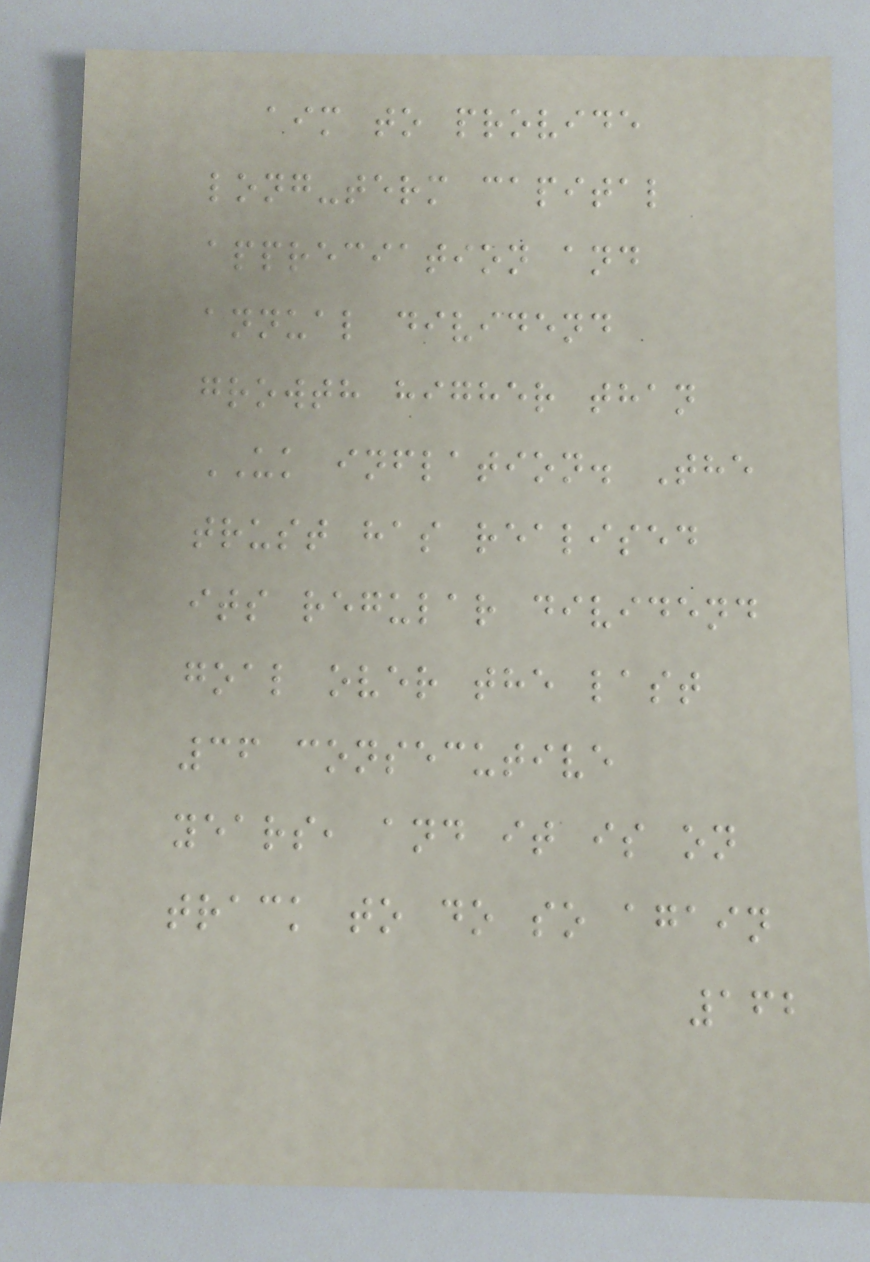aim to provide
long-term capital
appreciation and
annual dividend
growth higher than
UK inflation. The
trust has realised
its regular dividend
goal over the last
36 consecutive
years, and it is on
track to do so again
162
